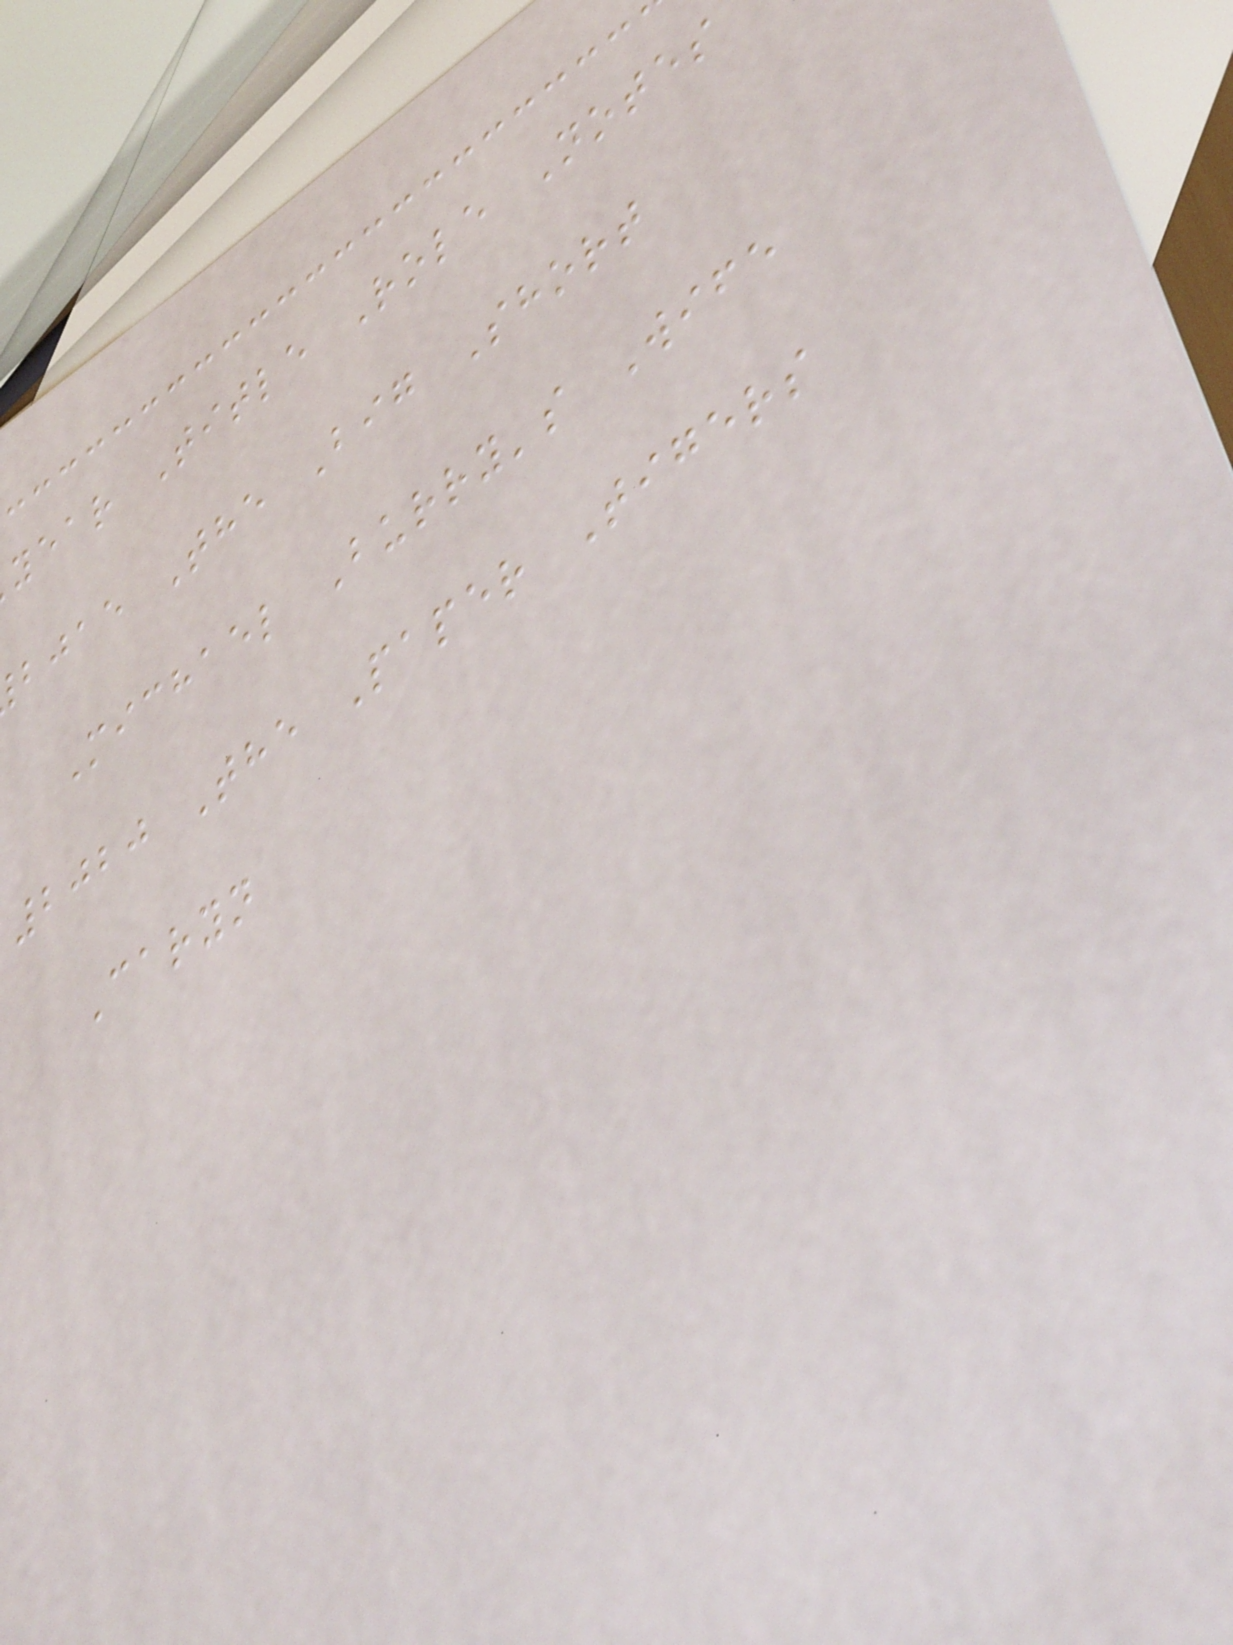year Title Role Notes
bjae The Big Short
Michael Burry's Wife
2020 The Paper Tigers
Caryn
